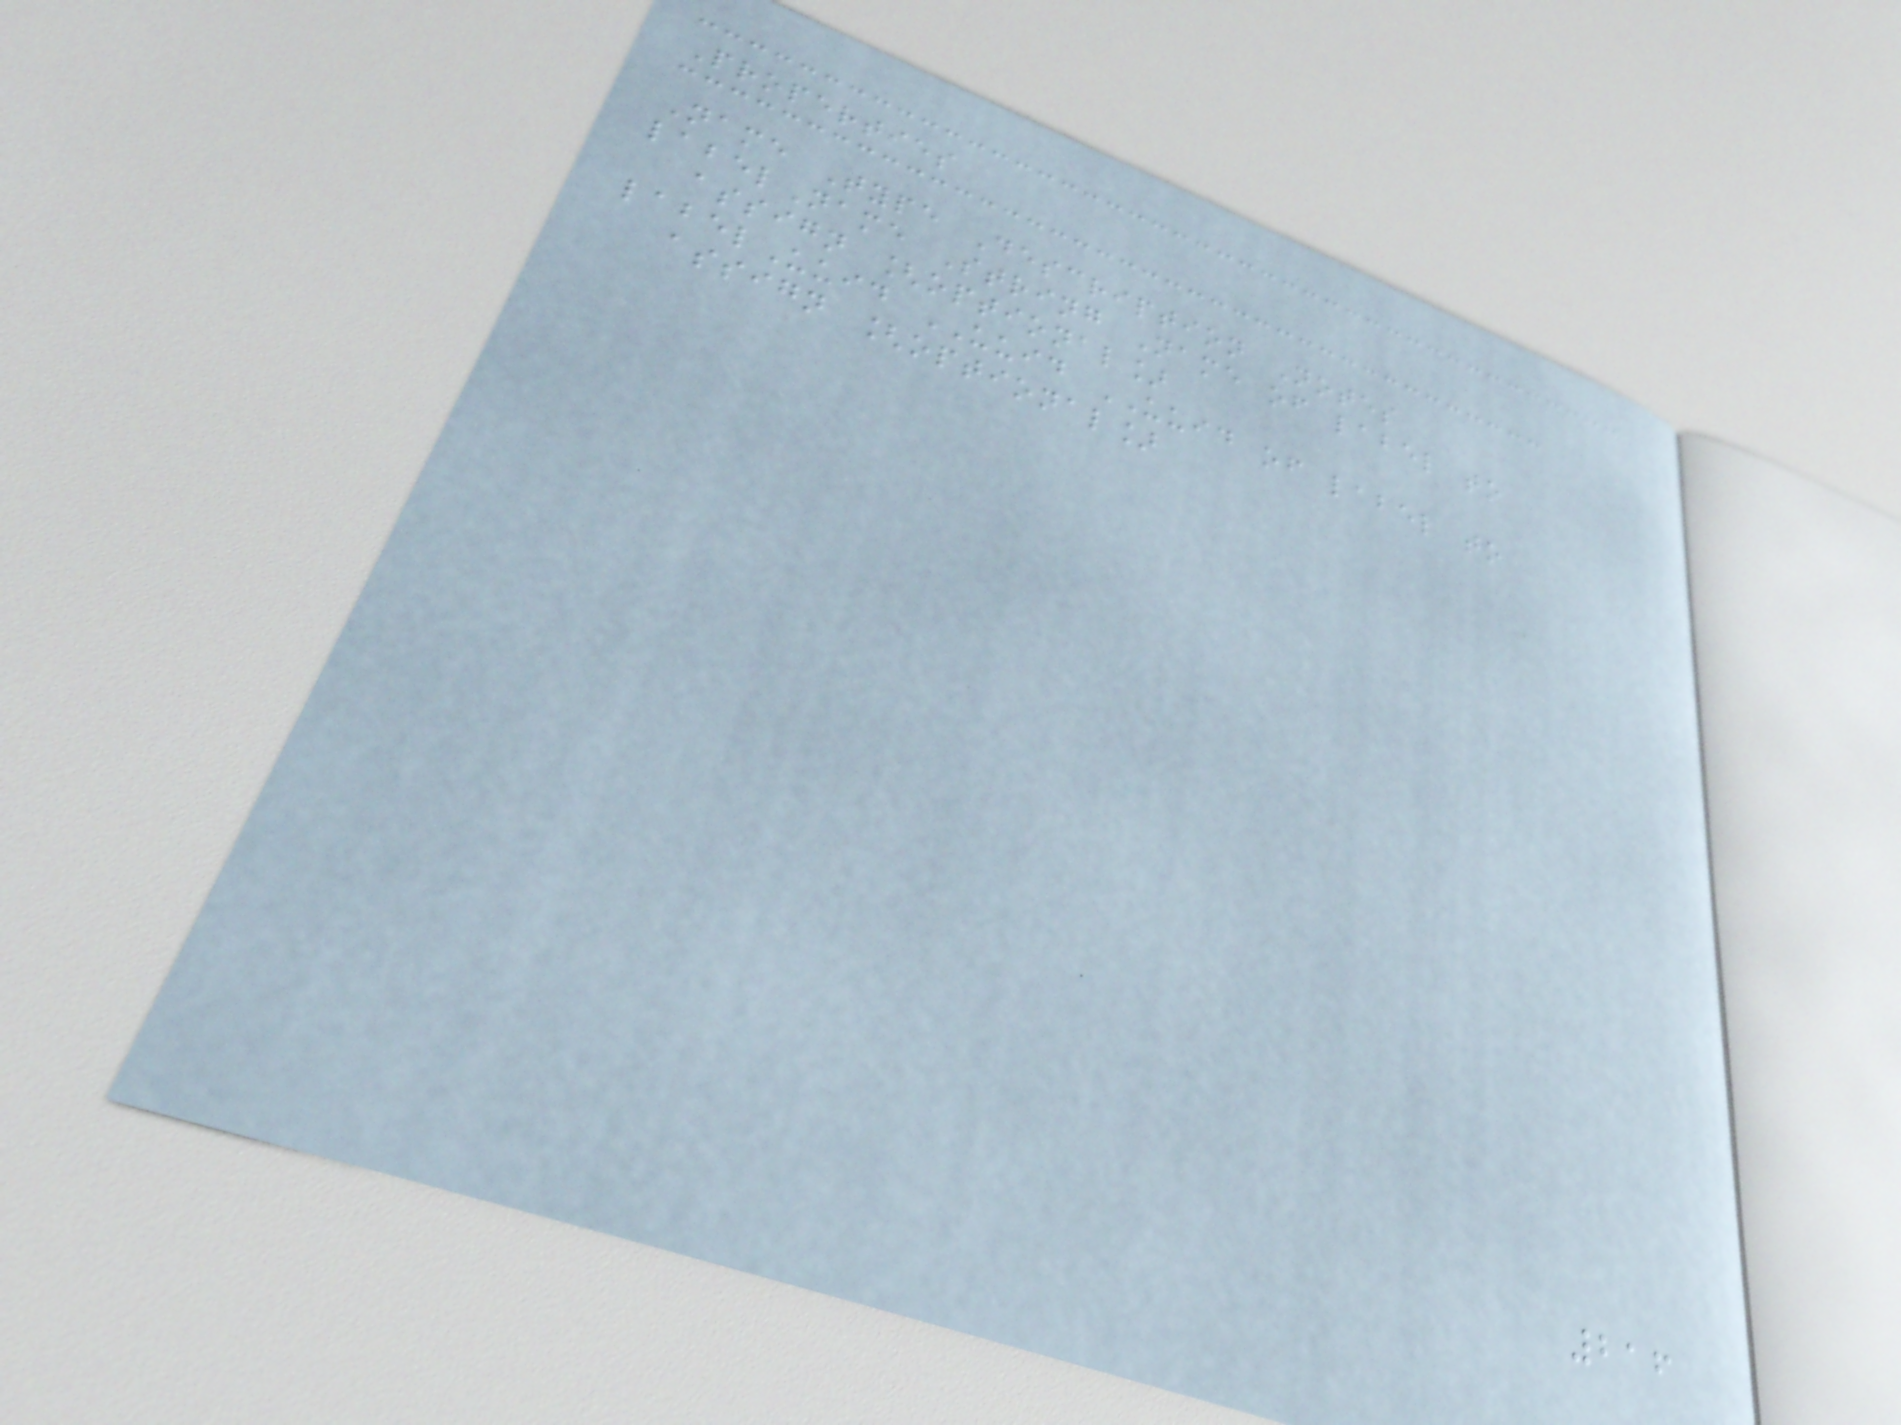Properties
Name Type Description Notes
labelName String Name of label to
assign [optional]
labelUuid UUID UUID of label to
assign [optional]
216
